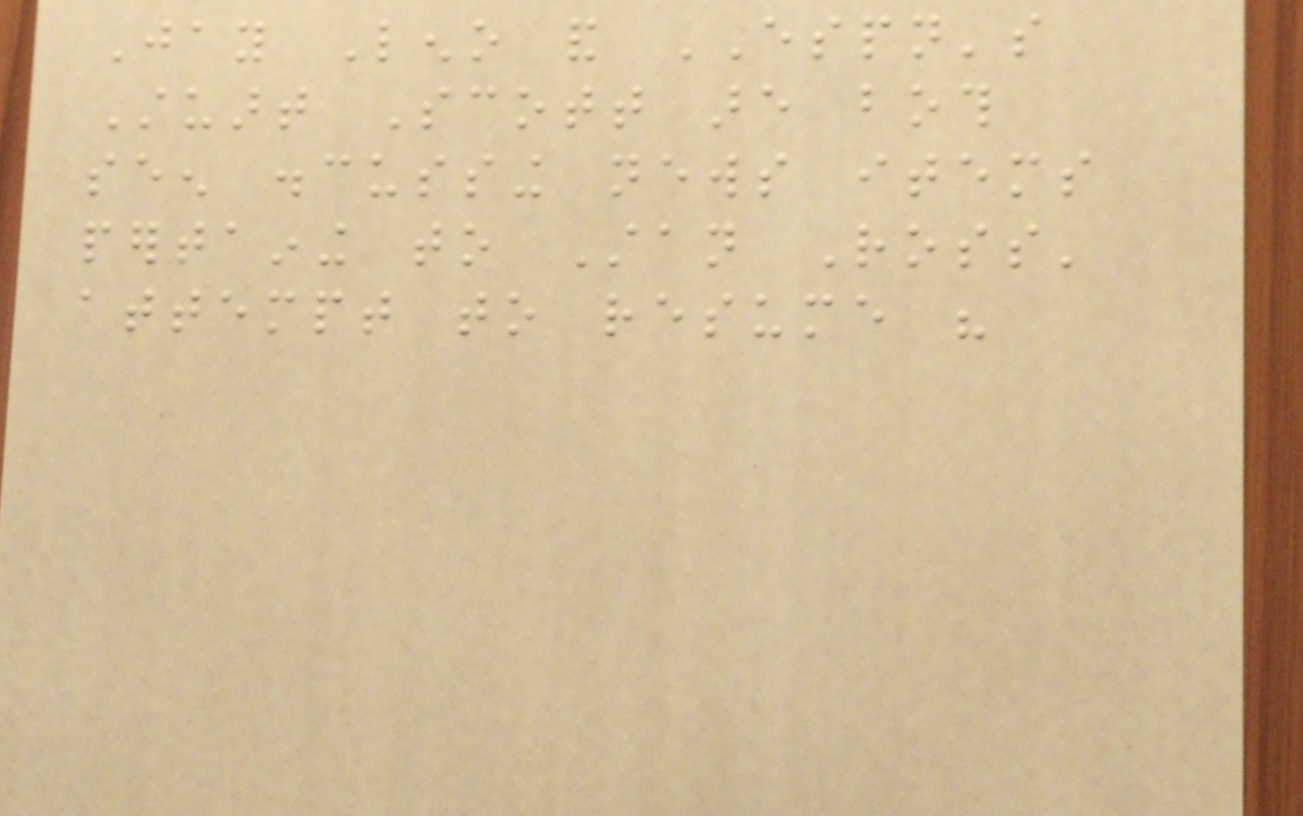Jay Leno and ESPN's
Stuart Scott are both
seen discussing news items
pertaining to Stan Ross'
attempt to resume his
